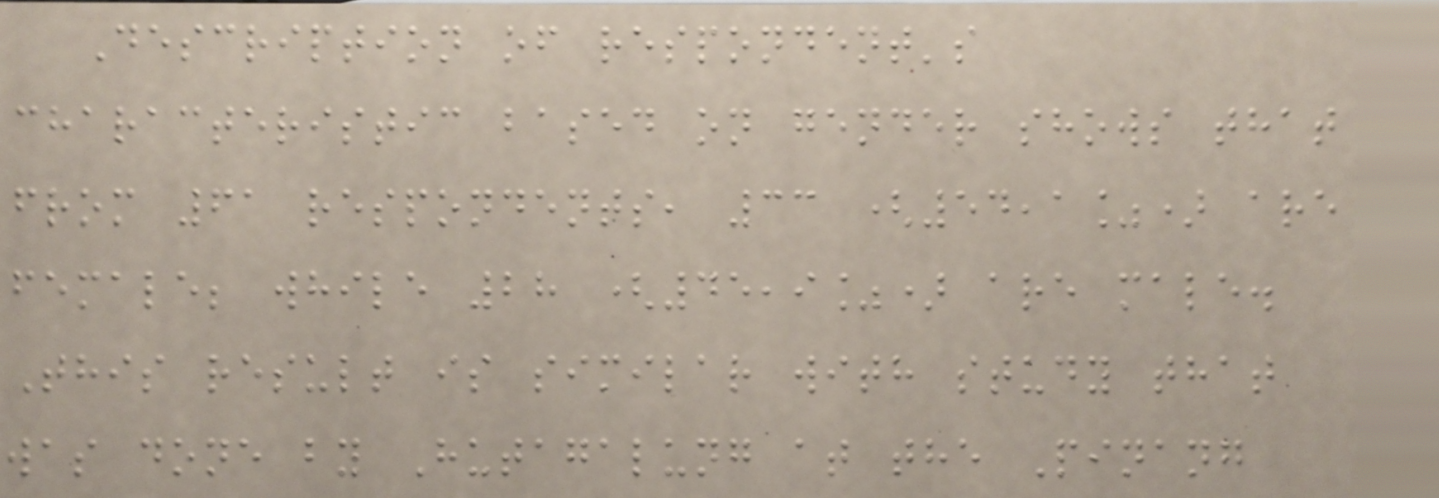Description of respondent's
characteristic based on gender shows that
from 61 respondents, 33 (54,1%) are
female; while 28 (45,9%) are male.
This result is similar with study that
was done by Hutagalung at the Pinang
